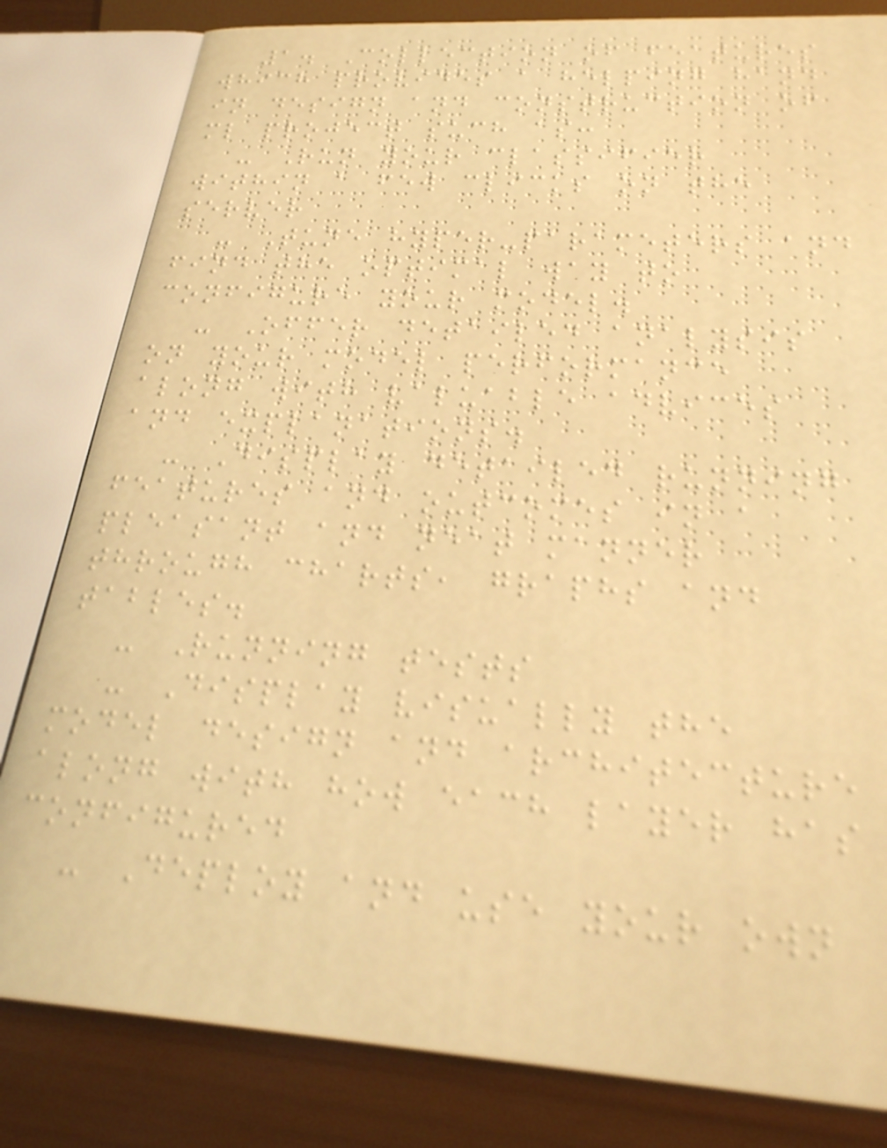1. Collection of features
which provides a helping hand
in design and construction of
ml project such as:
- Run your classifier
within a few clicks on the
server
- Tune hyper-parameters and
find the optimal way to
configure your model.
- Offer detailed analysis
on your model performance
along with valuable advices
and explanations.
- Display detailed running
features and outcomes in a
pleasant and neat manner
through charts, graphs and
tables.
- Running tests
- Display visually the
model design and architecture
along with how each layer has
configured
- Deploy and use your own
